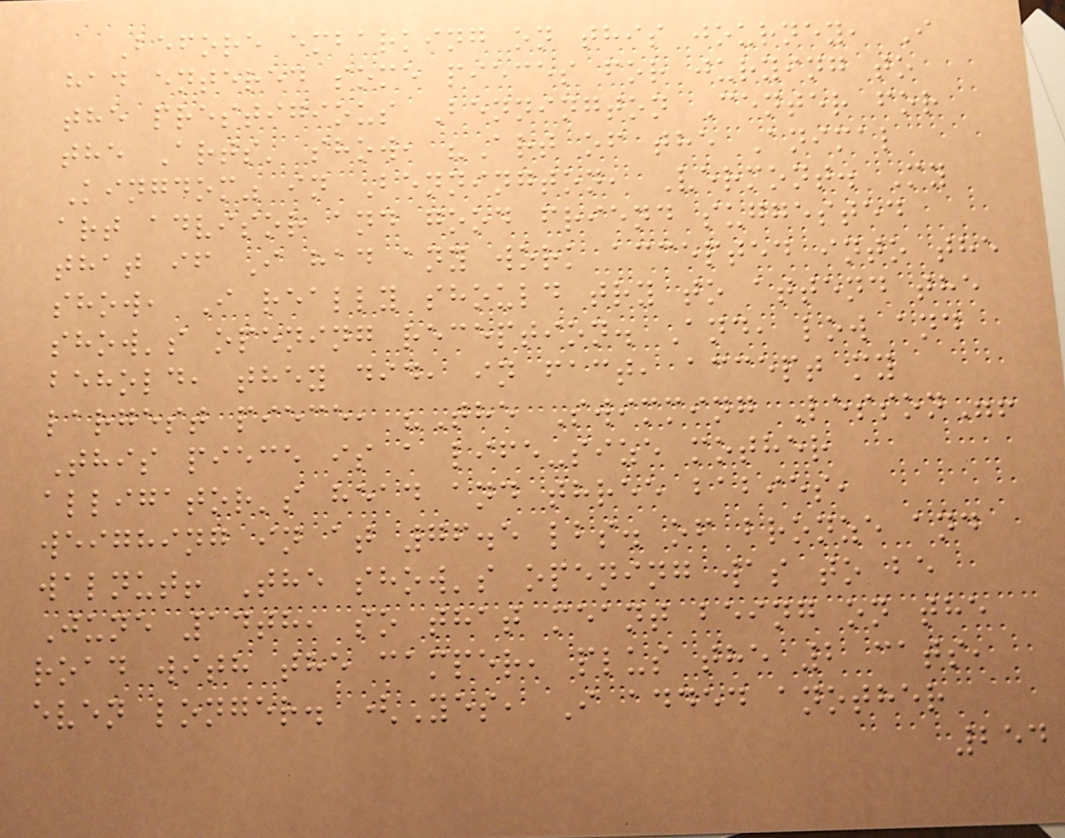Before embarking on this journey, I
had entered some pieces for jurying to
the prestigious Bennington Center for
the Arts' show, "Art of the Animal
Kingdom" in Bennington, Vermont. My
art advisor and good friend suggested
that if I had any work accepted into the
show, I really should try to attend the
show's opening reception. And, low and
behold, they did, in fact, accept my
largest piece, "The Swimming Lesson"!
This piece is a life-size mother
alligator's head and three babies,
weighing in at 76.5 lbs. of bronze and
walnut! The show's opening was to be
June 14th, so that meant being on the
road with the camper, plus the 2 cats,
even longer. (Yes, I added another
254
